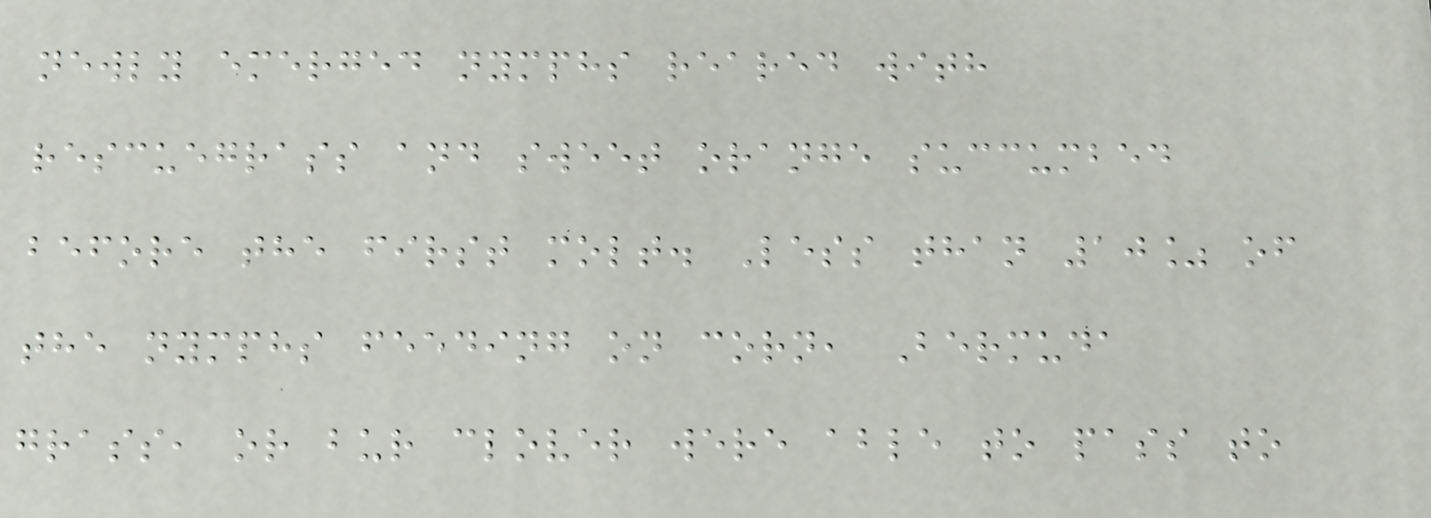newly emerged nymphs reared with
rescuegrass and sweet orange succumbed
before the first molt. Less than 10% of
the nymphs feeding on corn, Bermuda
grass, or bur clover were able to pass to
